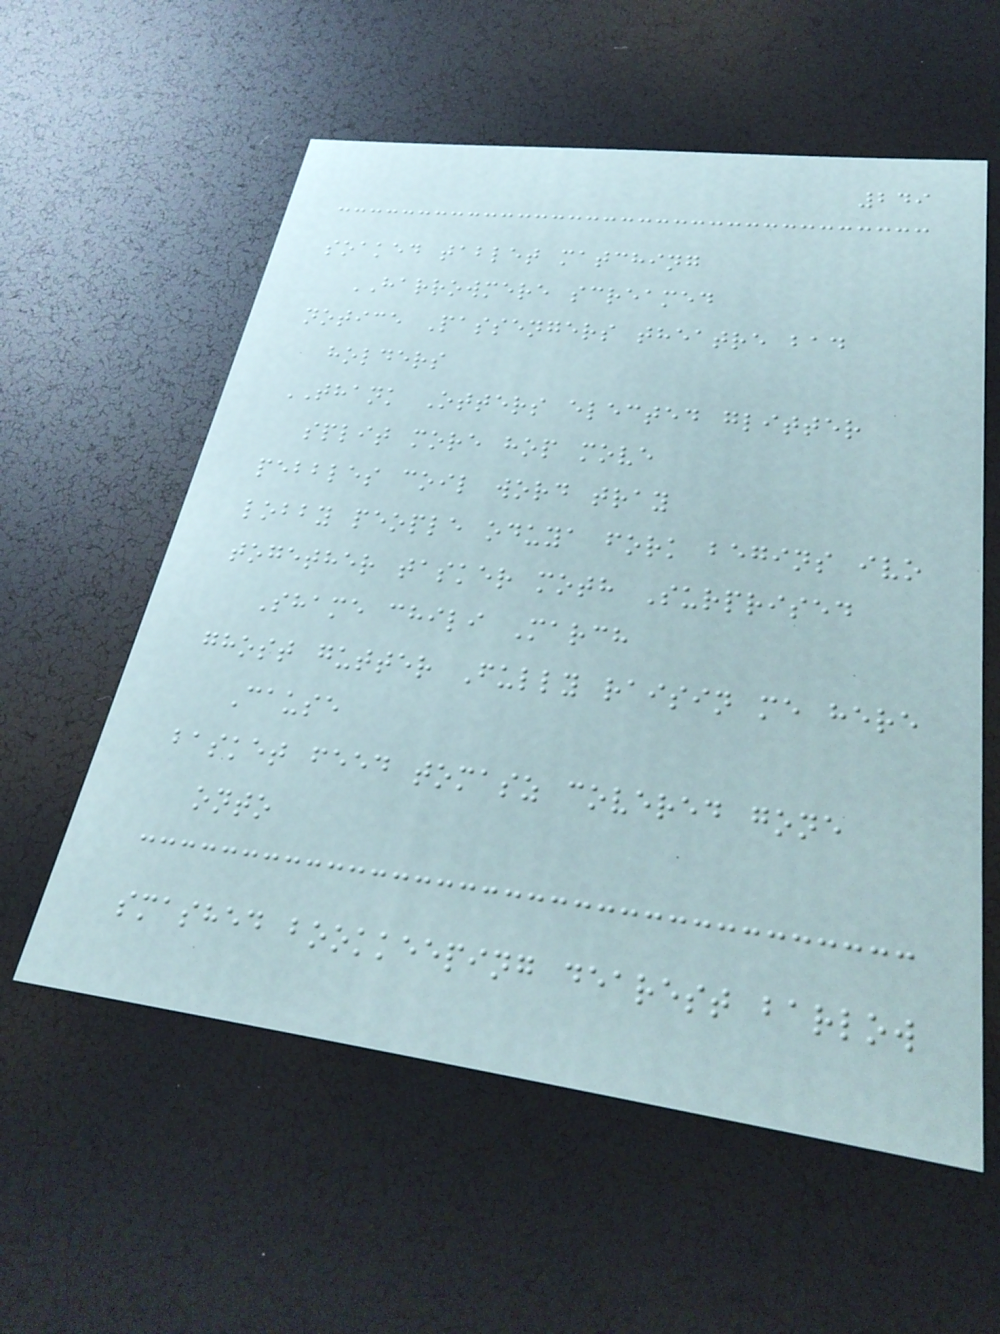249
soaked tablet matching
HARROWMERE screamed
notice Passengers theatre bad
holders
THANK Otters elected glitter
split more hop move
pebbles coil word tray
lobby people oduya fork begins ivo
together tasker moth Surprised
Shame chili March
ghost gutter Fully raisin me here
Cause
basket feed tomasz covered gone
onto
smashed bookkeeping dearest barlow
